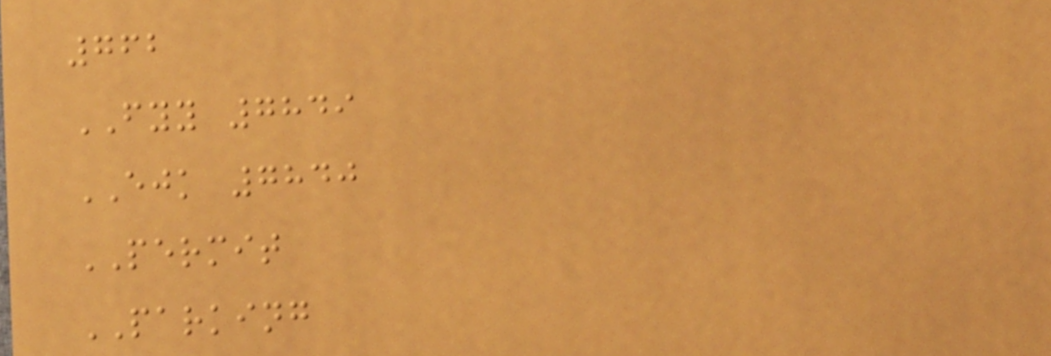762
FYY 7849
EJK 7840
PERMIT
PARKING
